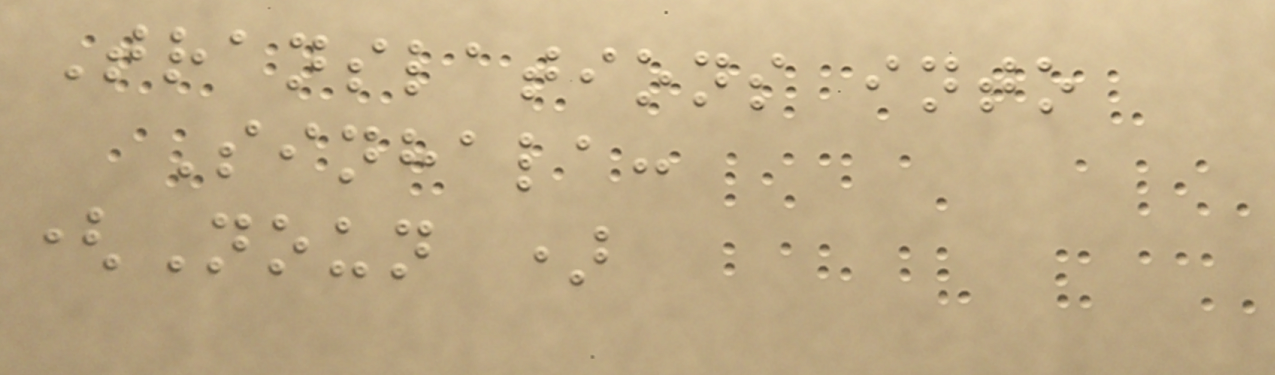Translations into
Sinhala:
(Noun )
